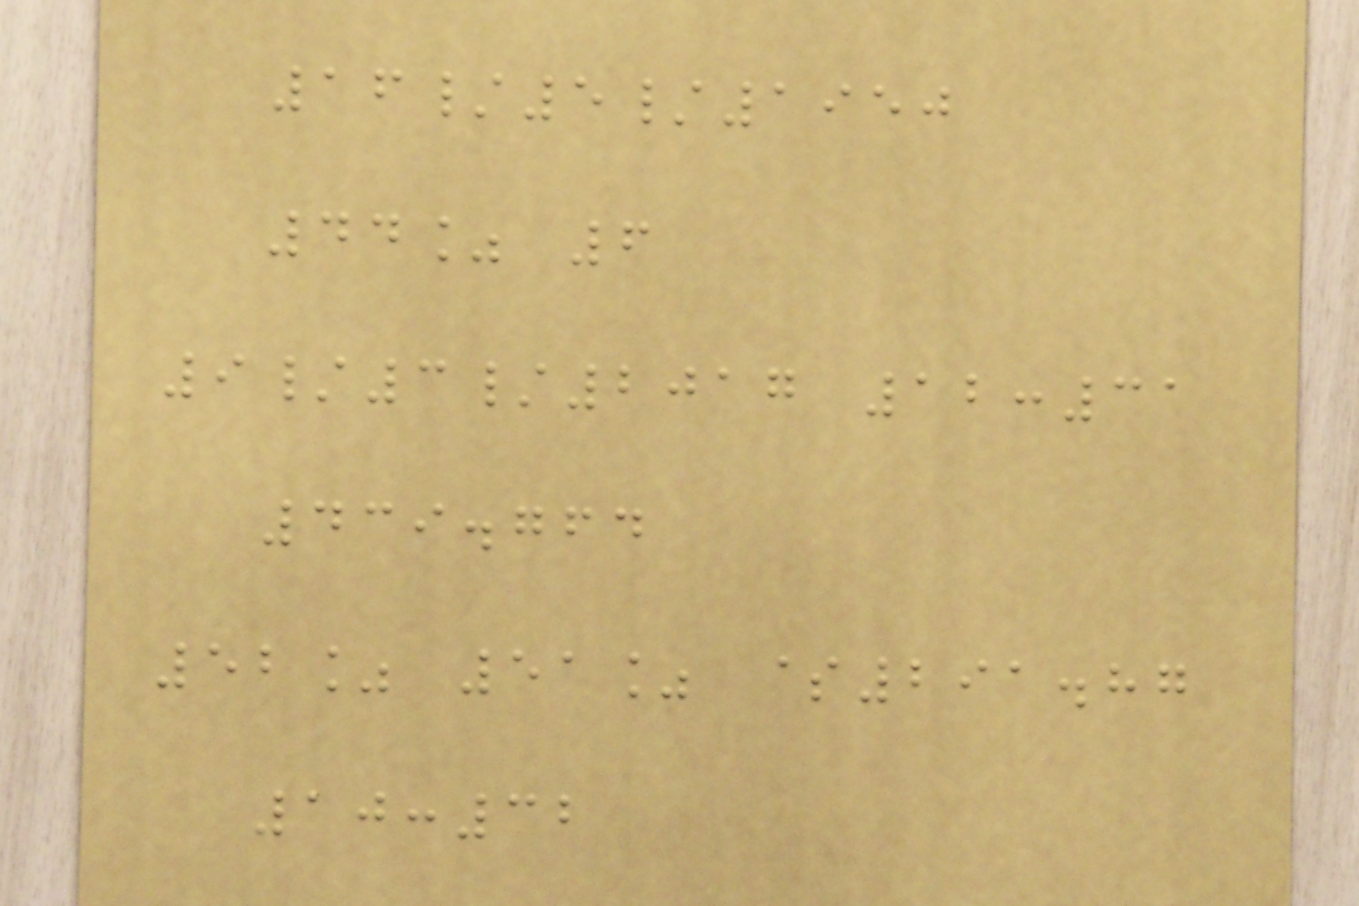16/5/1950
44% 6
9/3/2017 12:31
439.764
52% 51% $291.87
10:32
